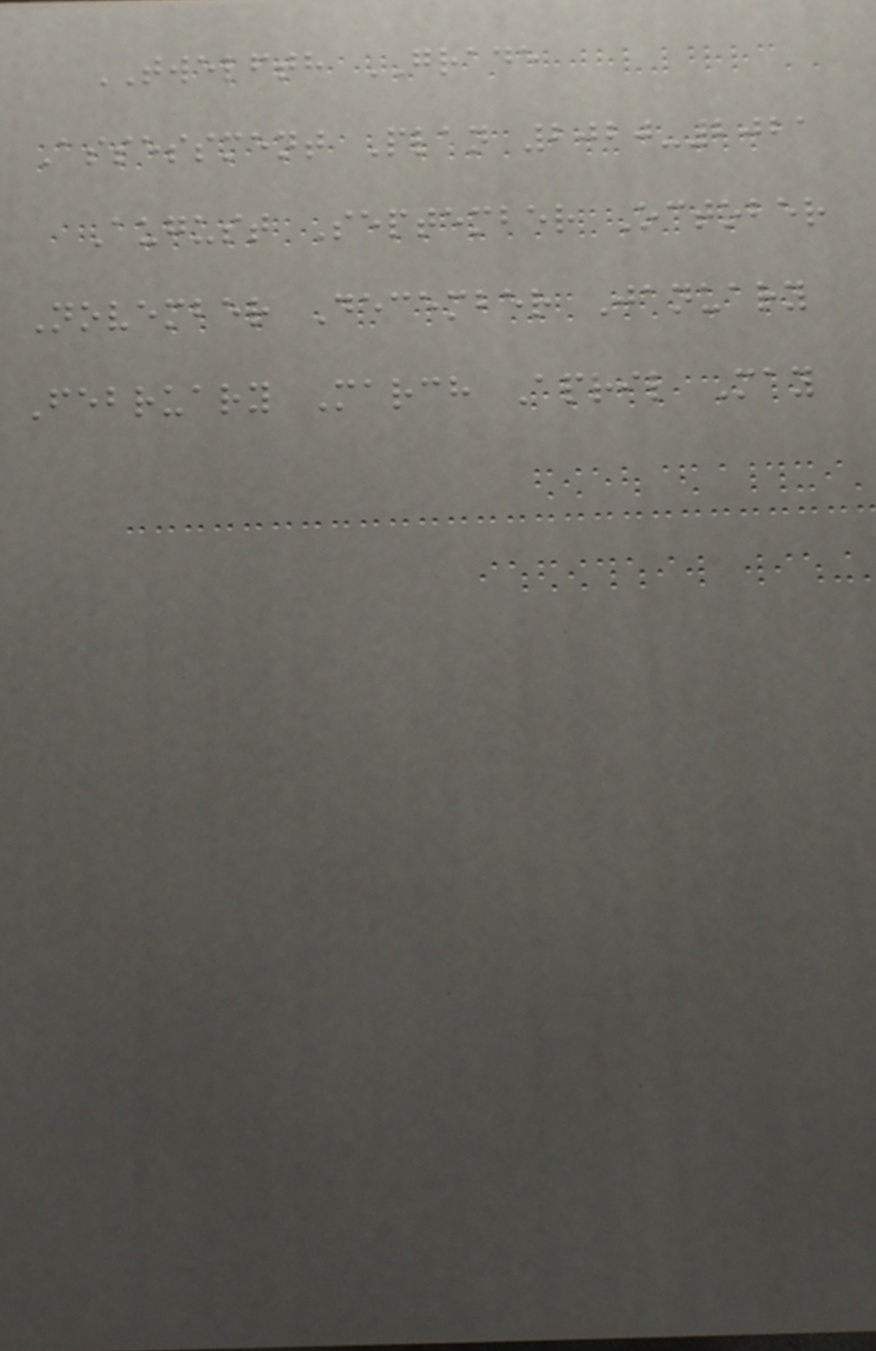TWELFTH GRADE
Assessment Plan 2020-2021
August September October
November December January
February March April May
